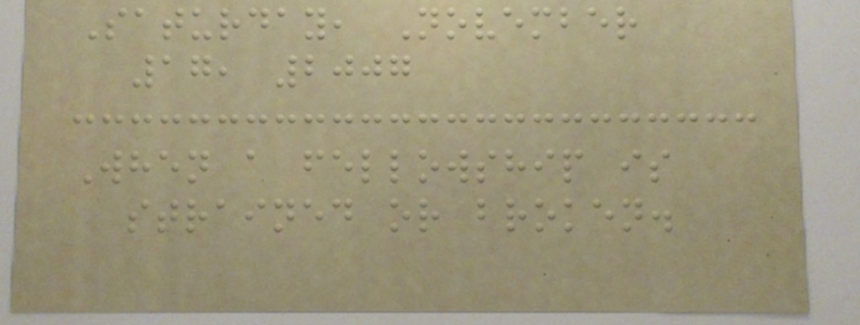Saturday, November
17, 2007
When a fellowship is
strained or broken.
